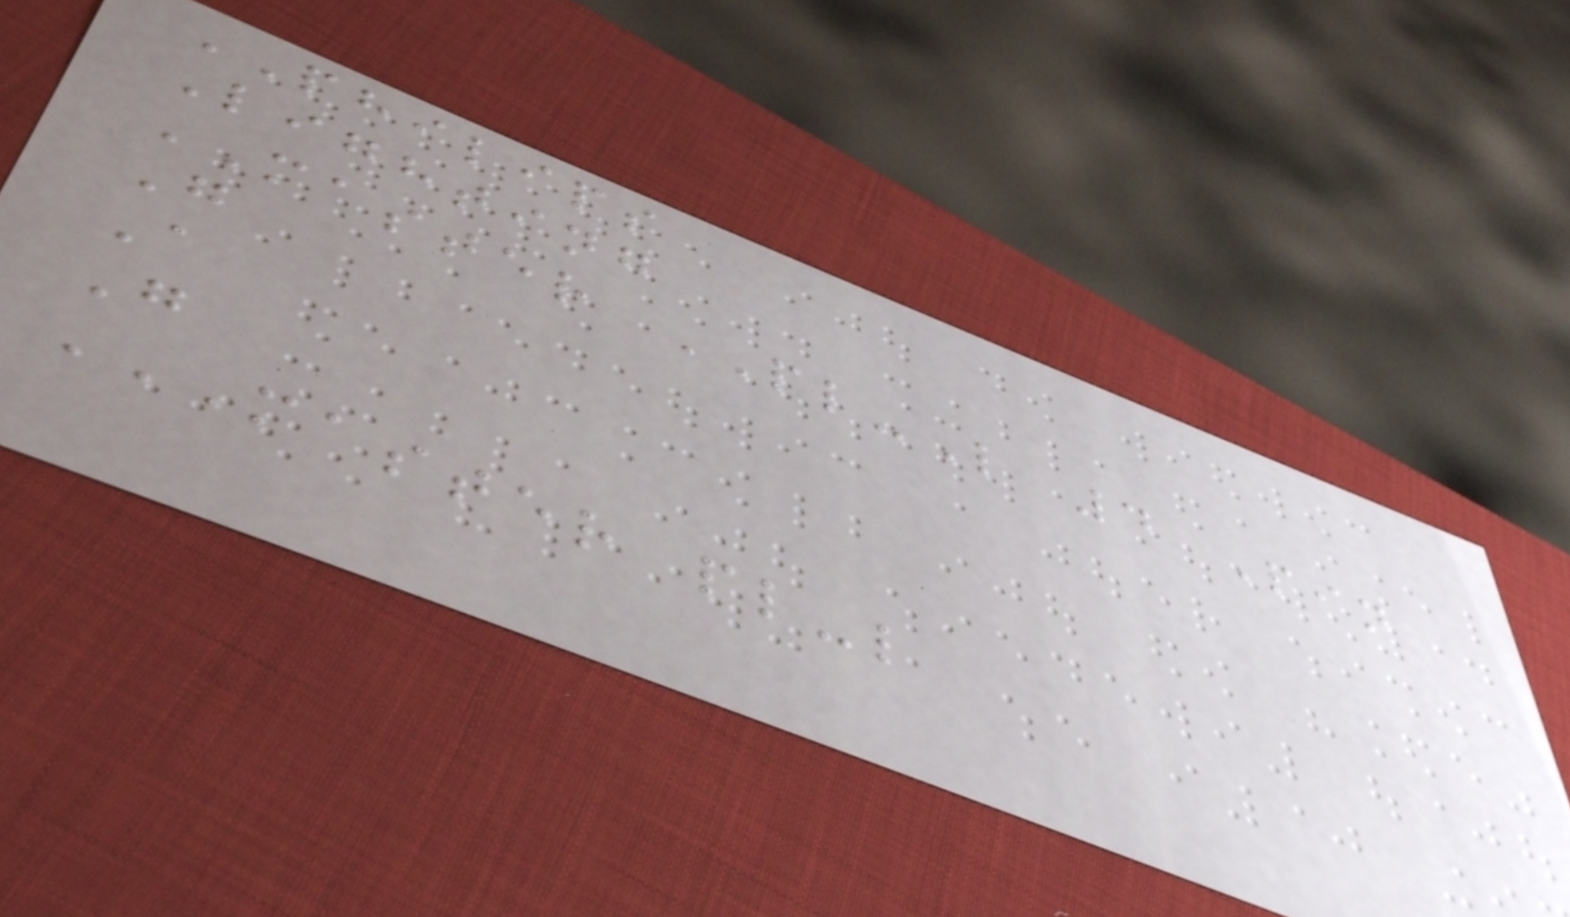PHILIPS
Lighting
MASTER PL-L 4 Pin
G
A
G
MASTER PL-L
